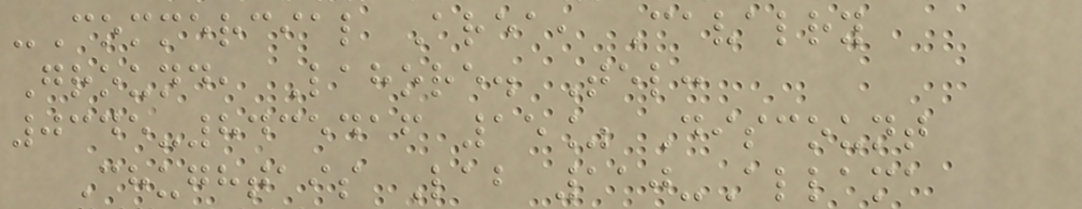-Commercial Area, Cavalry
Ground, Lahore. Tel:
0345-8435416 15% Discount
Chughtais Lab 110-Allama
